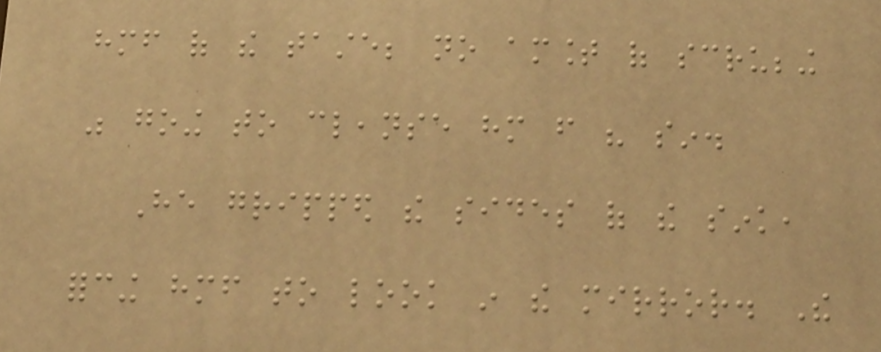himself of the taste; no amount of scrubbing
was going to cleanse him from his sin.
He gripped the sides of the sink,
forcing himself to look in the mirror. The
